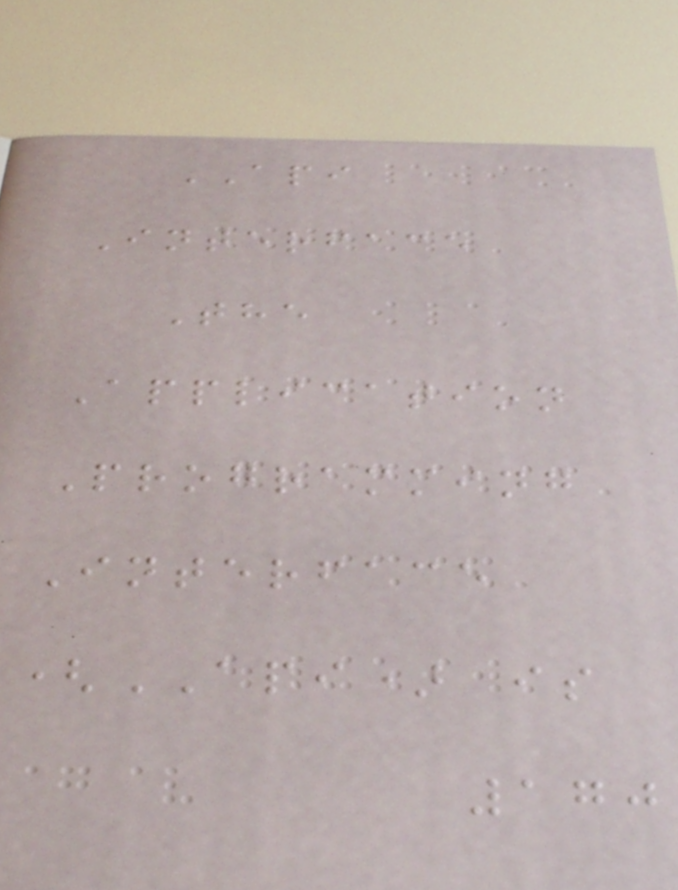API
Interface
The
Application
Programming
Interface
(API) is
170
